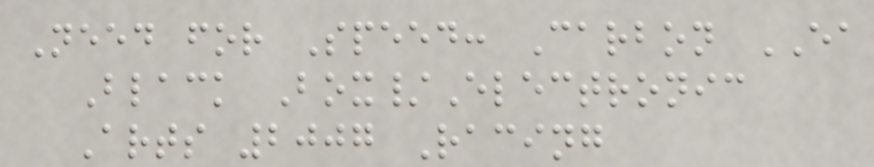Need for Speed: Carbon EA
Black Box/Electronic
Arts 2007 Racing
